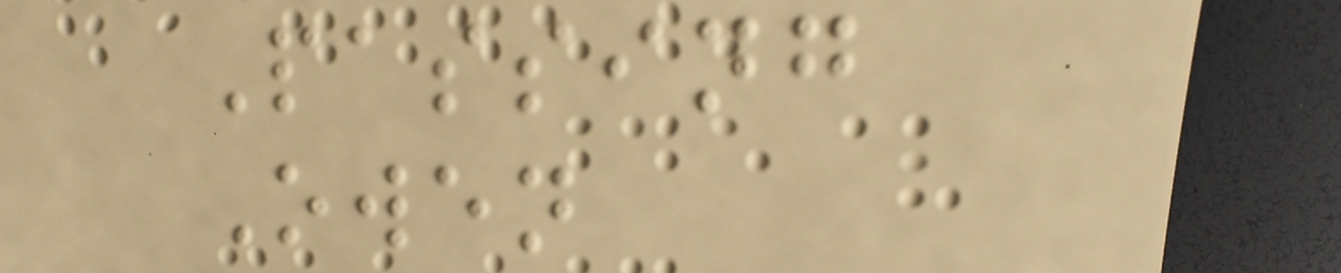Passing
Owen
